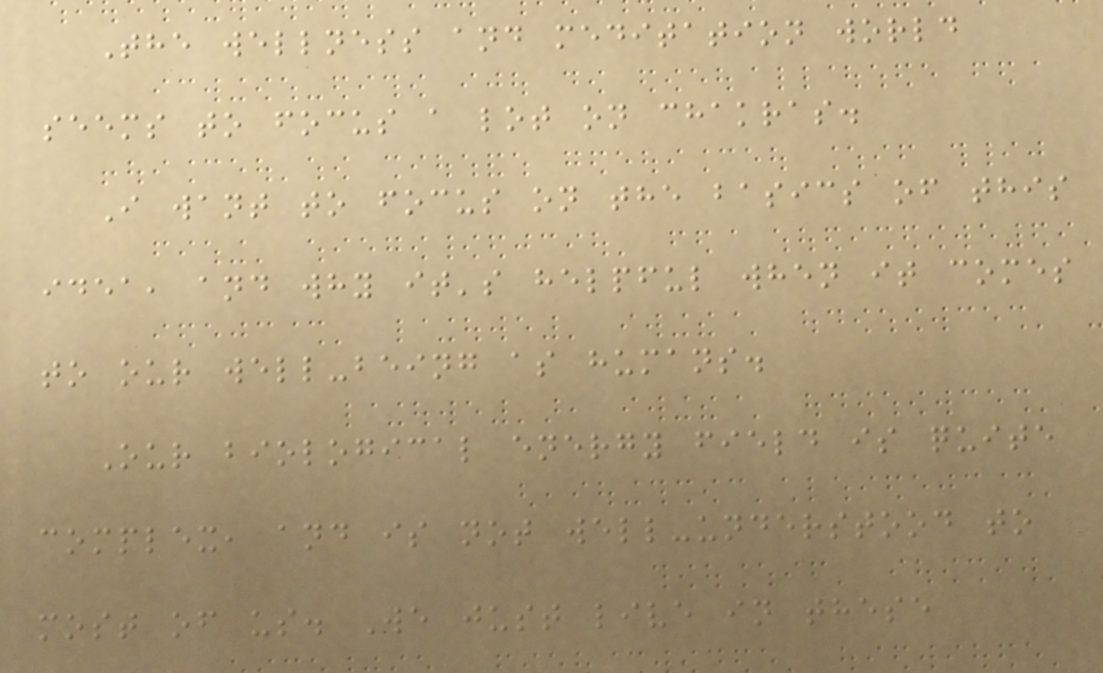The wellness and meditation world
seems to focus a lot on chakras.
I want to focus on the basics of this
idea, and why it's helpful when it comes
to our well-being as humans.
Our biological energy field is quite
complex, and is not well-understood to
most of us. We just live in these
